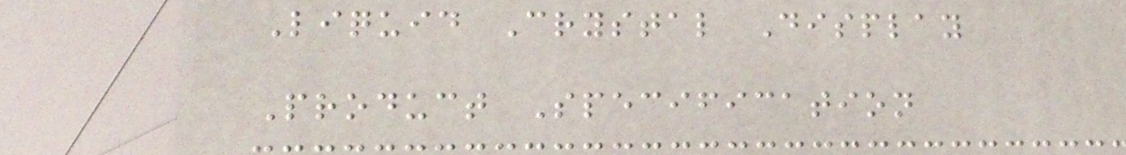Liquid Crystal Display
Product Specification
